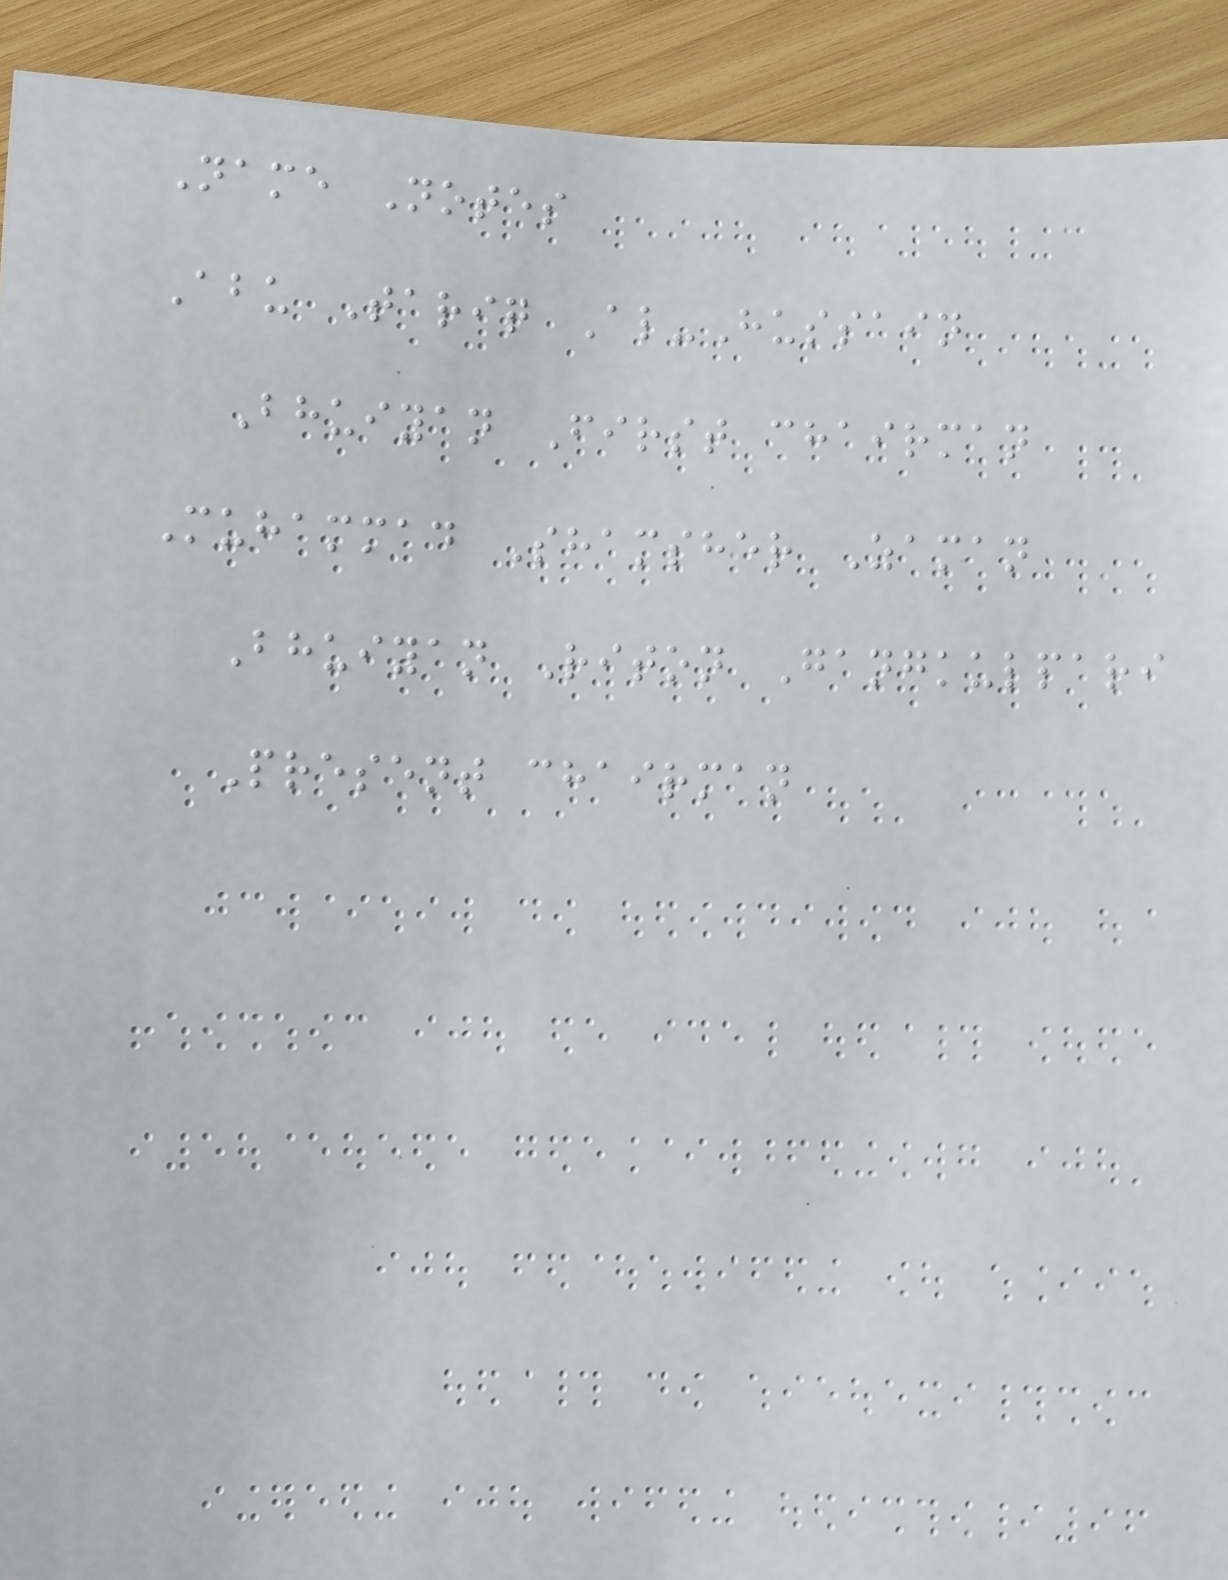Name Notes
Abu Tariq Al-Hussain
Bhuiyan First chairman
Muhammad Shamsher Zaman
Bhuiyan Riton Gangkulpari
Present chairman
